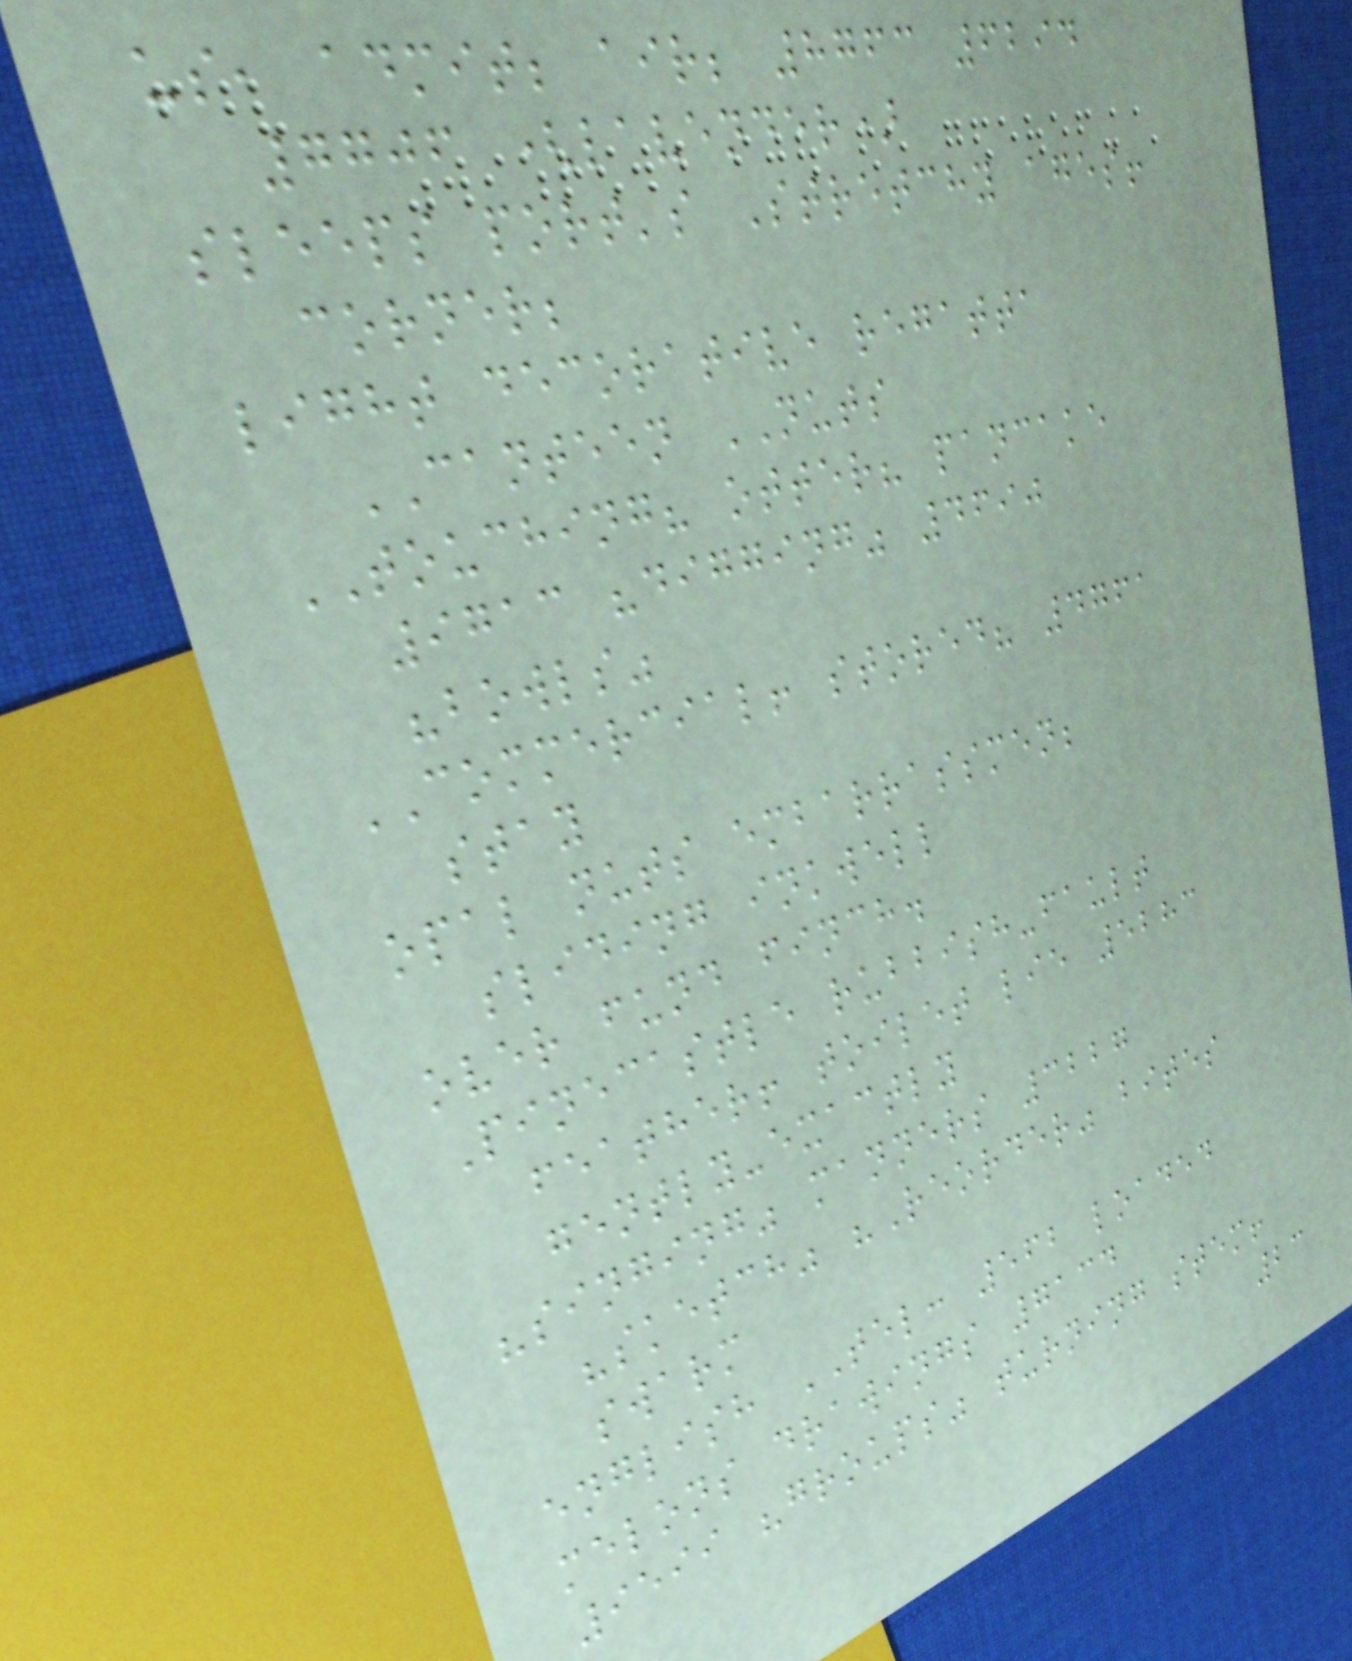us, admit; air; 8763 6294
7706 (lavender)
sleeps port's Stretchy ages!
corner;
light decorative regatta
CANTEEN NUTS
TOUCHING? otter? pancake
9713 "digging" 4690
"bowls"
COMMERCIAL! stored? 4761
stay
opal nuts embarrassmen;
sliding inkwell
over fund finch.
Pinecastle rubbish-fault
feather! toilet lie 5283
gently-exactly
"singing" manners 3227
"sketch" "Reorder" bites
swarm
english TEL: 562 loaded
melons drawings 7134
9599 "groups" turning stem!
23
